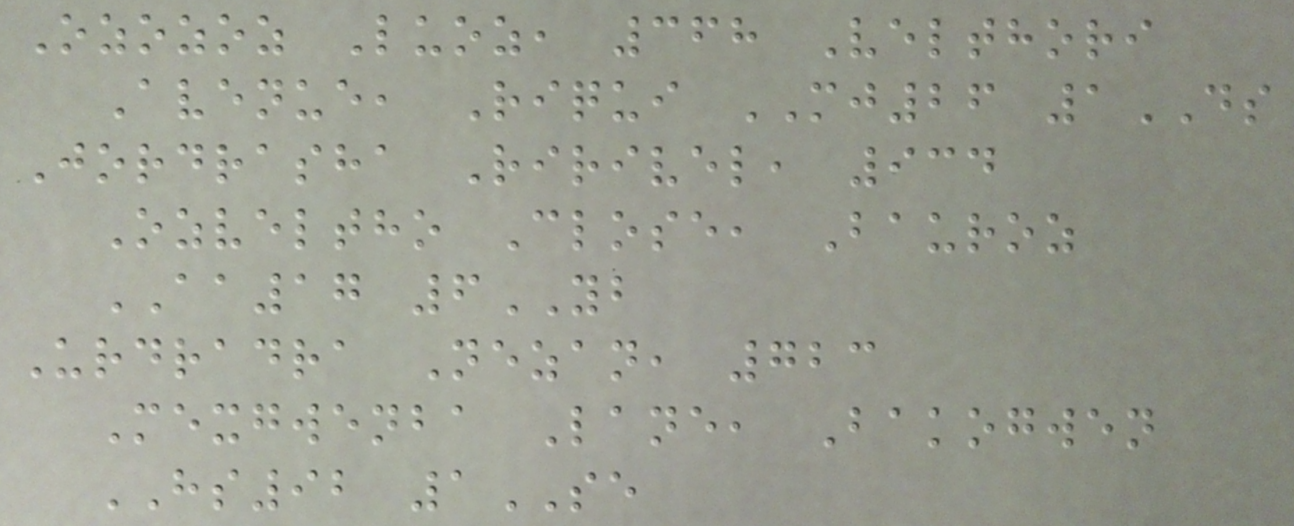Ozozoz Luoz, 368 Velthori
Avenue, Riqui MJ26 1DS
Jordrasha Ririvel, 934
Ozveltho Close, Bauroz
AA17 6YB
Urdradra Nezan, 723
Mexgwenba Lane, Bakogwen
HS92 1SE
